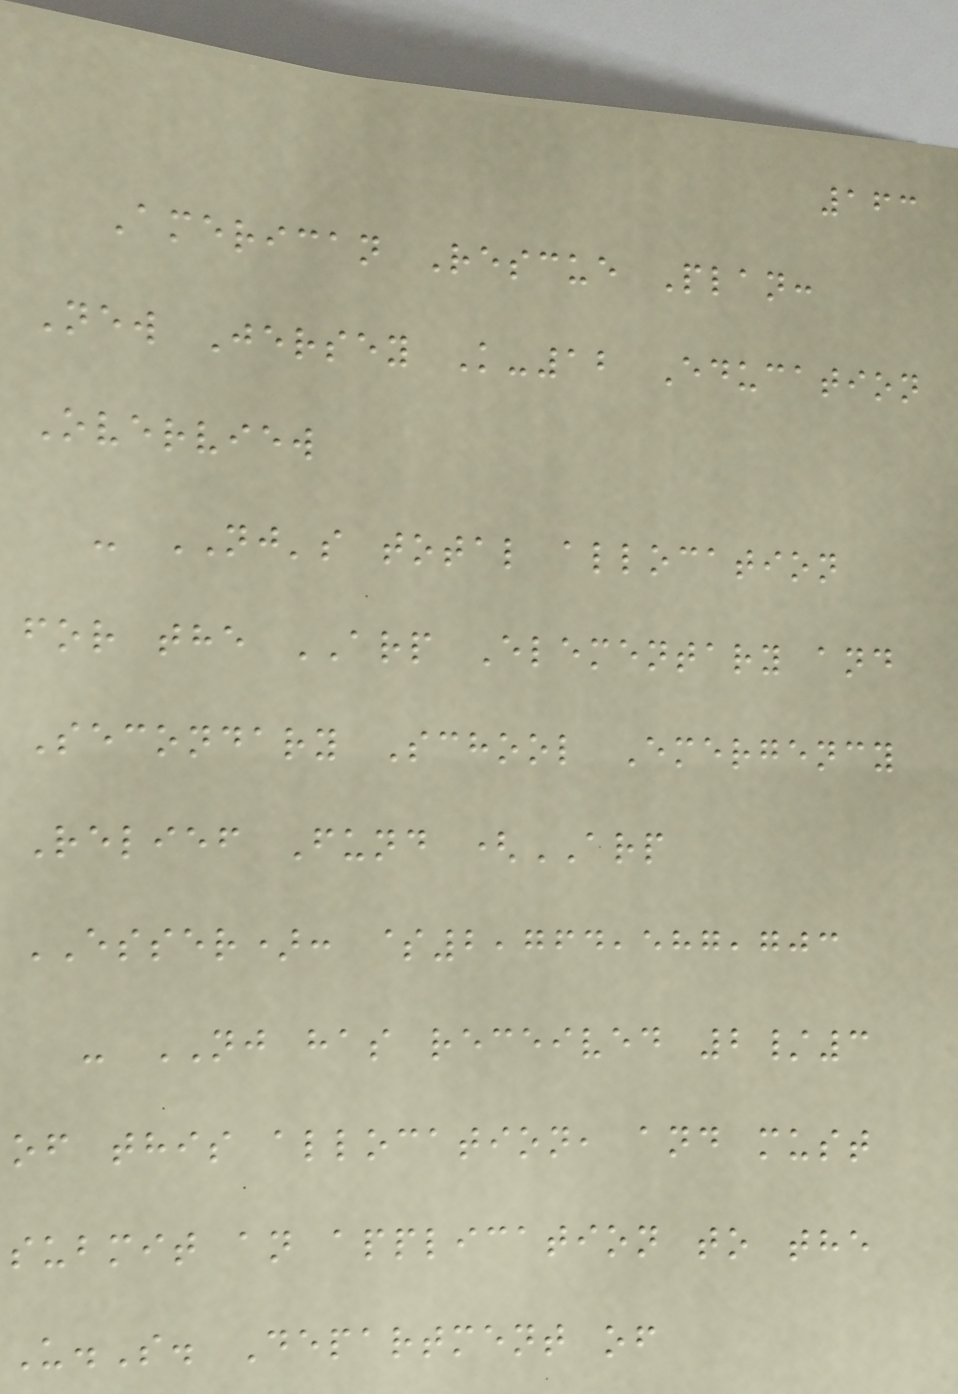163
American Rescue Plan:
New Jersey K-12 Education
Overview
- NJ's total allocation
for the ARP Elementary and
Secondary School Emergency
Relief Fund (ARP
ESSER): $2,764,587,703
- NJ has received 2/3
of this allocation, and must
submit an application to the
U.S. Department of
